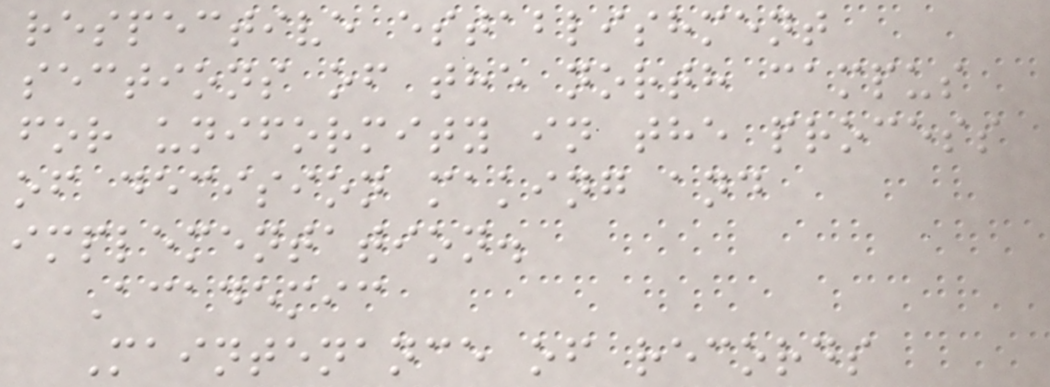respective establishment
sections of the north campus
for uniformity in the process
of decision making and
implementation.
Academic
Maintenance of records
